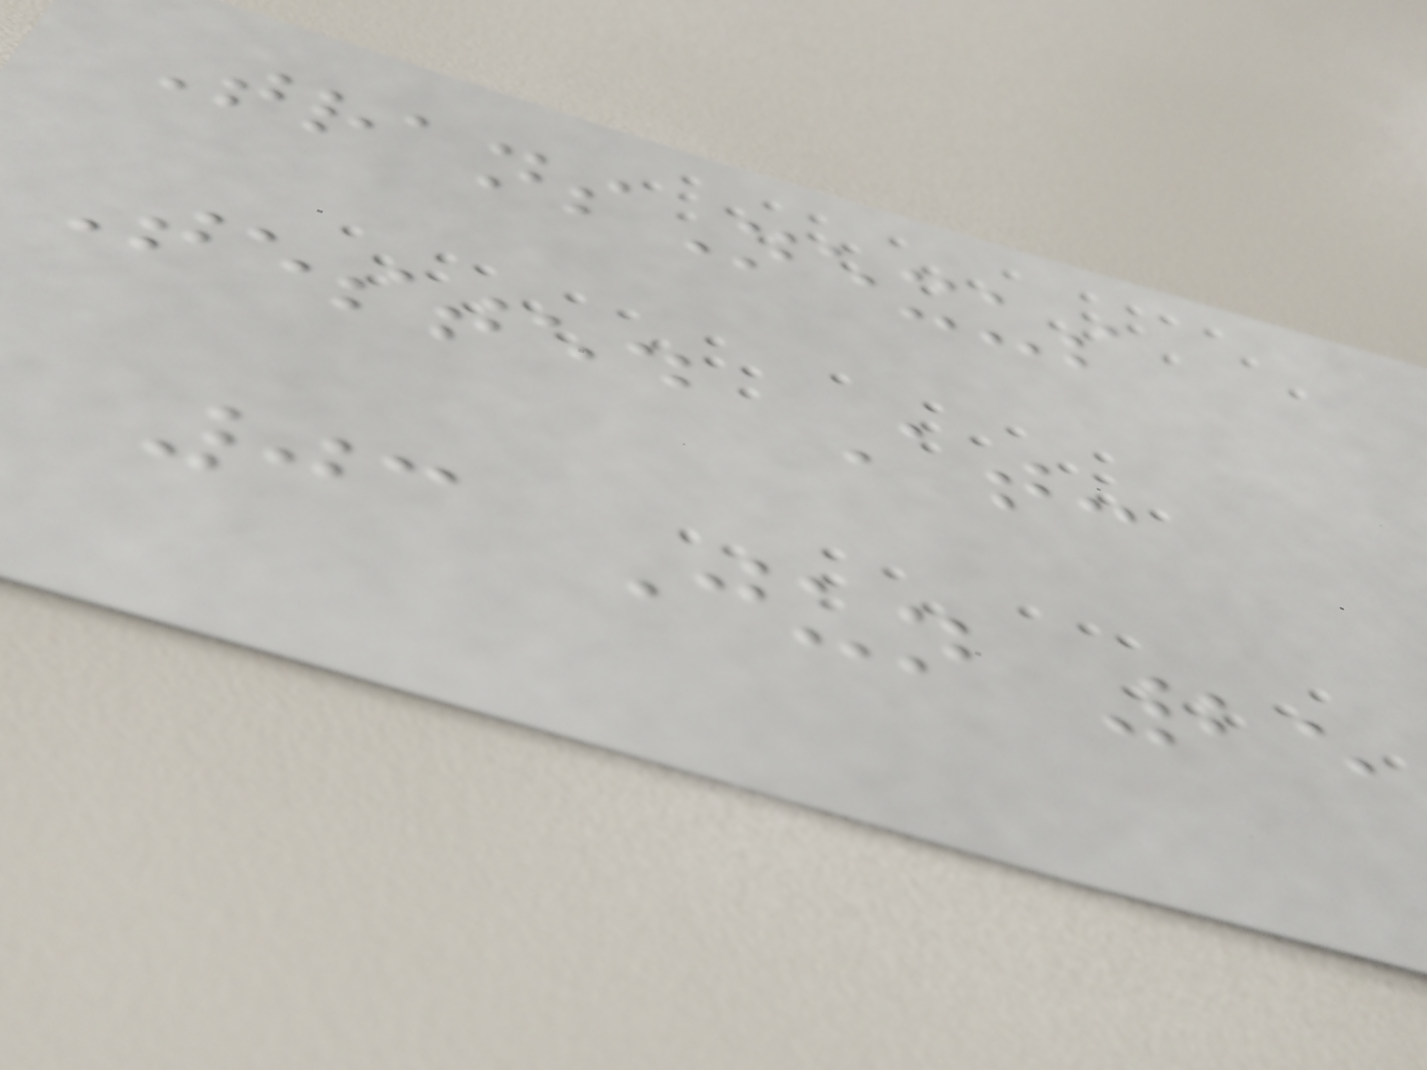TransNexus
Tested At:
03 Jun 25
